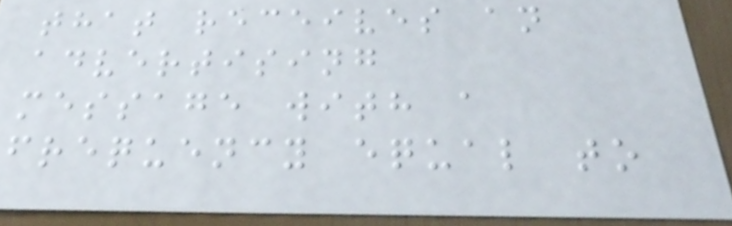that receives an
advertising
message with a
frequency equal to
